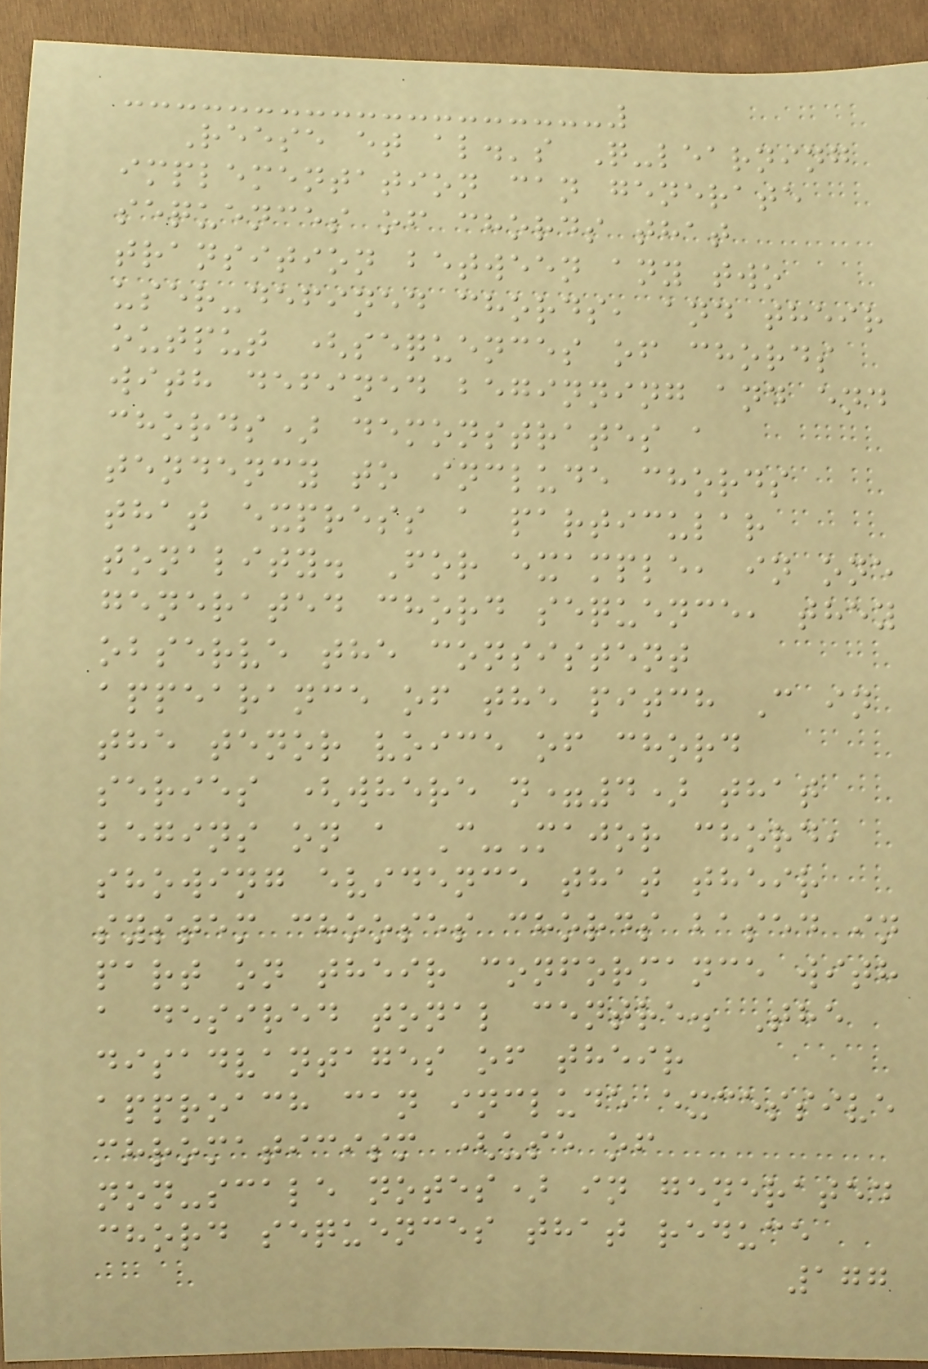Reese et al.'s Q-learning
implementation can generate
sequences of chords that
transition between any two
user-defined chords, and their
output (sequences of chords
with defined beginning and end
chords) demonstrates a
tendency to include chords
that express a particular
tonality. For example, in one
generated chord sequence, they
observe the consistent
appearance of the pitch C in
the tenor voice of chord
series (where n=4) that
begins on a C-Major chord,
showing evidence that their
system chooses chords based in
part on their conformance with
a desired tonal centre. The
disadvantages of their
approach can include excessive
chromaticism (use of
non-scale notes) in generated
chord sequences that reduce
177
